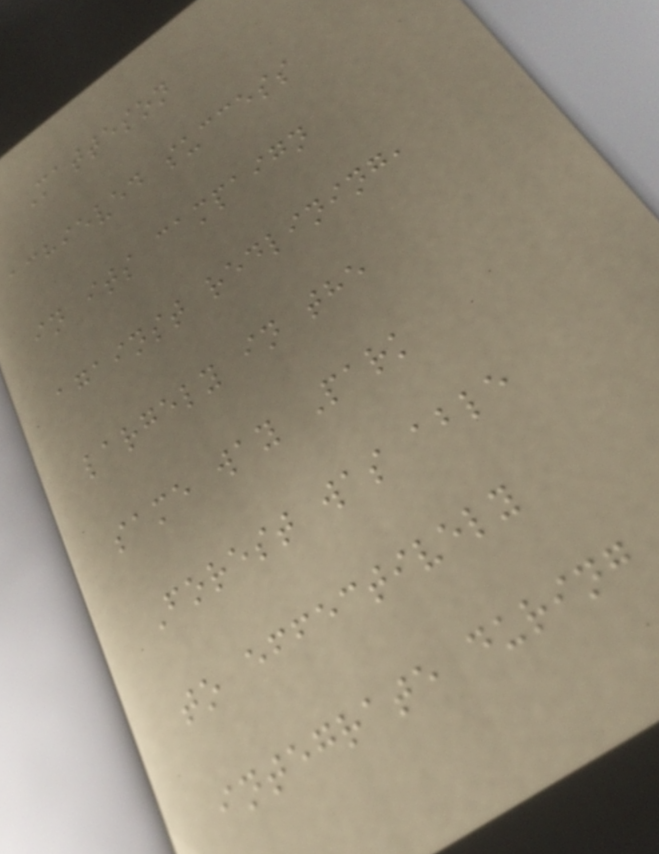Matteson
achieved success
in its campaign
against redlining,
largely in the
same way Park
Forest was able
to effectively
integrate during
